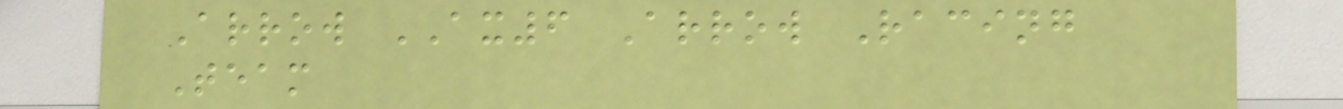Arrow AX6 Arrow Racing
Team
